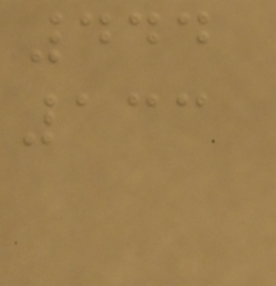444
133
